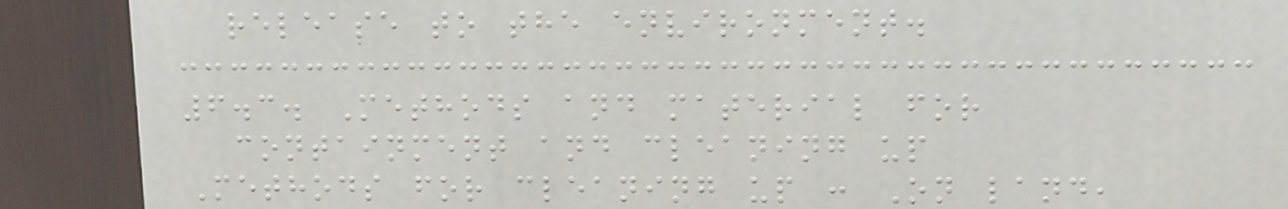release to the environment.
6.3. Methods and material for
containment and cleaning up
Methods for cleaning up : On land,
